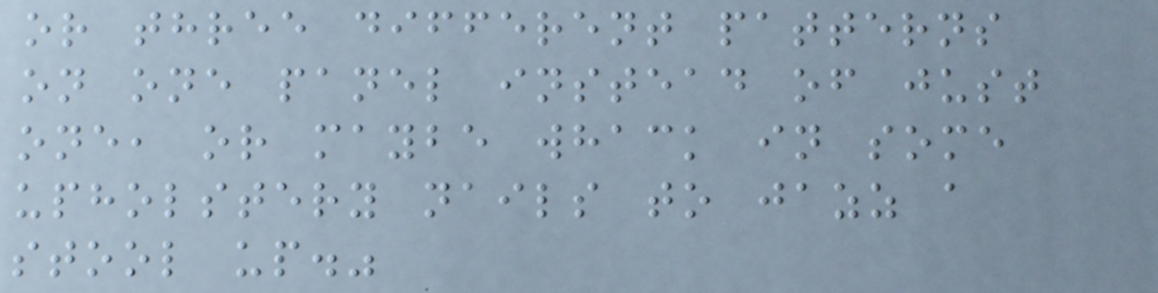or three different patterns
on one panel instead of just
one, or maybe whack in some
upholstery nails to jazz a
stool up."
